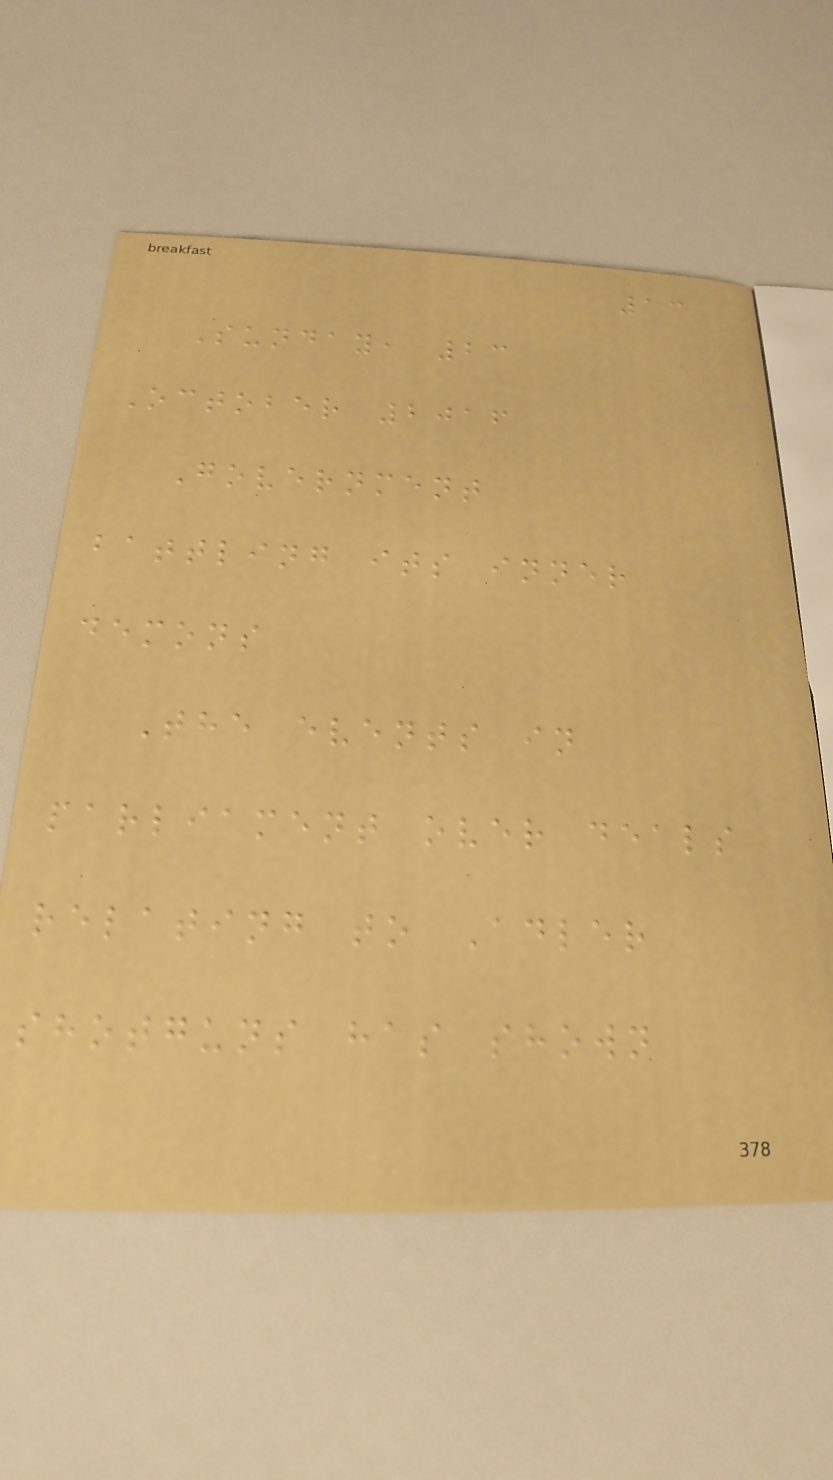13
Sunday, 23
October 2016
Government
battling its inner
demons
The events in
parliament over deals
relating to Adler
shotguns has shown
